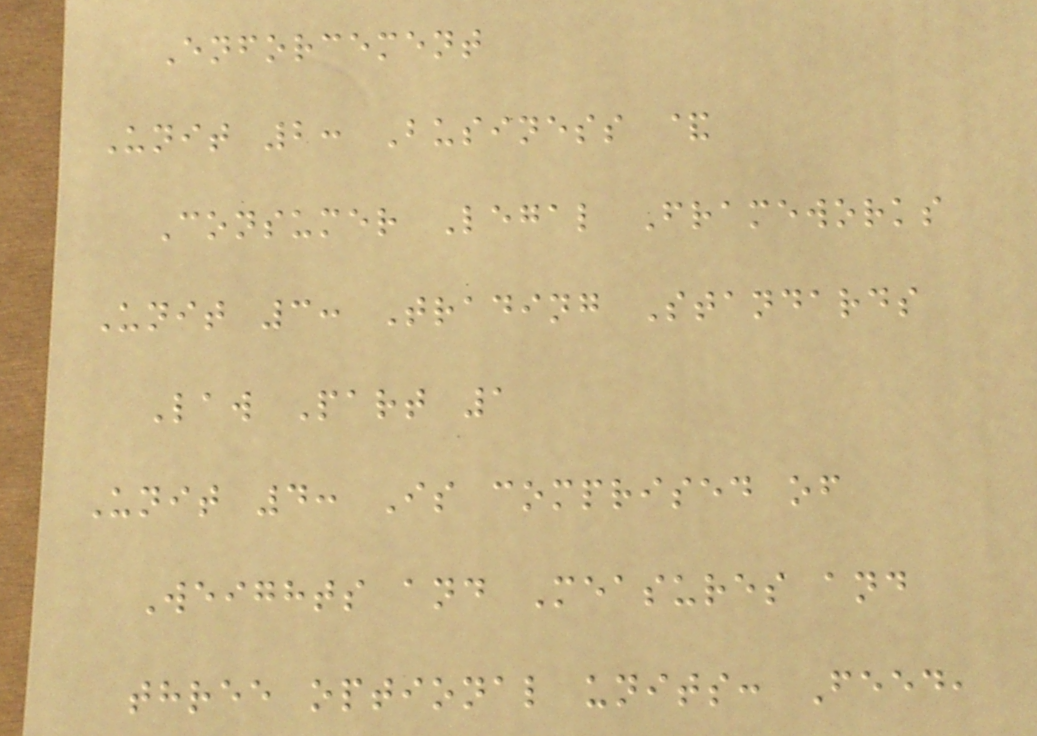Enforcement
Unit 2: Business &
Consumer Legal Frameworks
Unit 3: Trading Standards
Law Part 1
Unit 4: Is comprised of
Weights and Measures and
three optional units: Feed,
